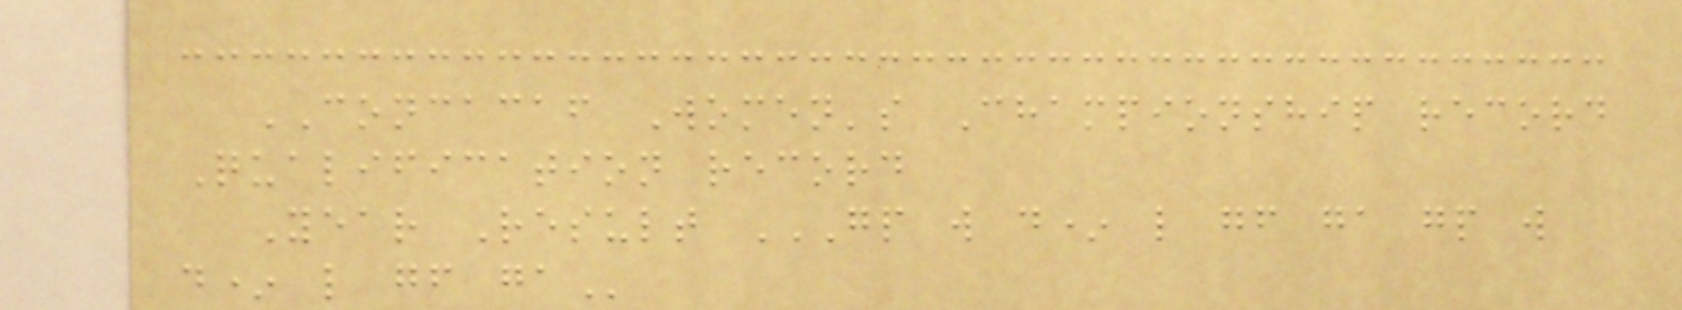CONCACAF Women's Championship record
Qualification record
Year Result GP W D* L GF GA GP W
D* L GF GA
